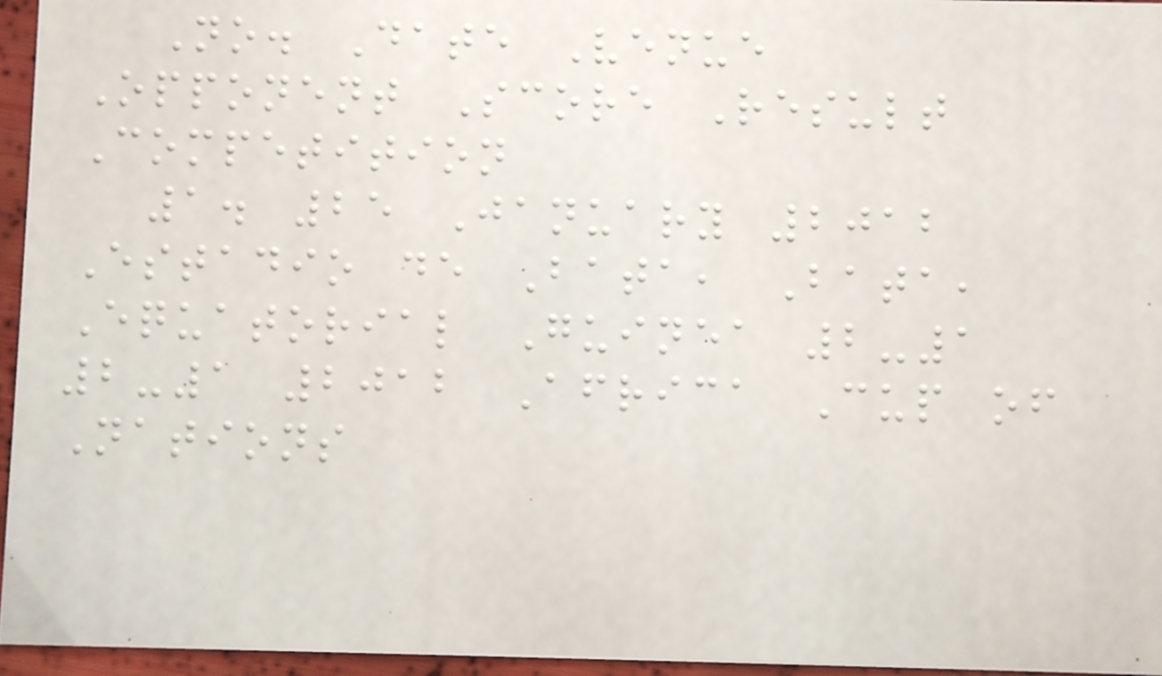No. Date Venue
Opponent Score Result
Competition
1. 25 January 2012
Estadio de Bata, Bata,
Equatorial Guinea 2-1
2-1 2012 Africa Cup of
Nations
